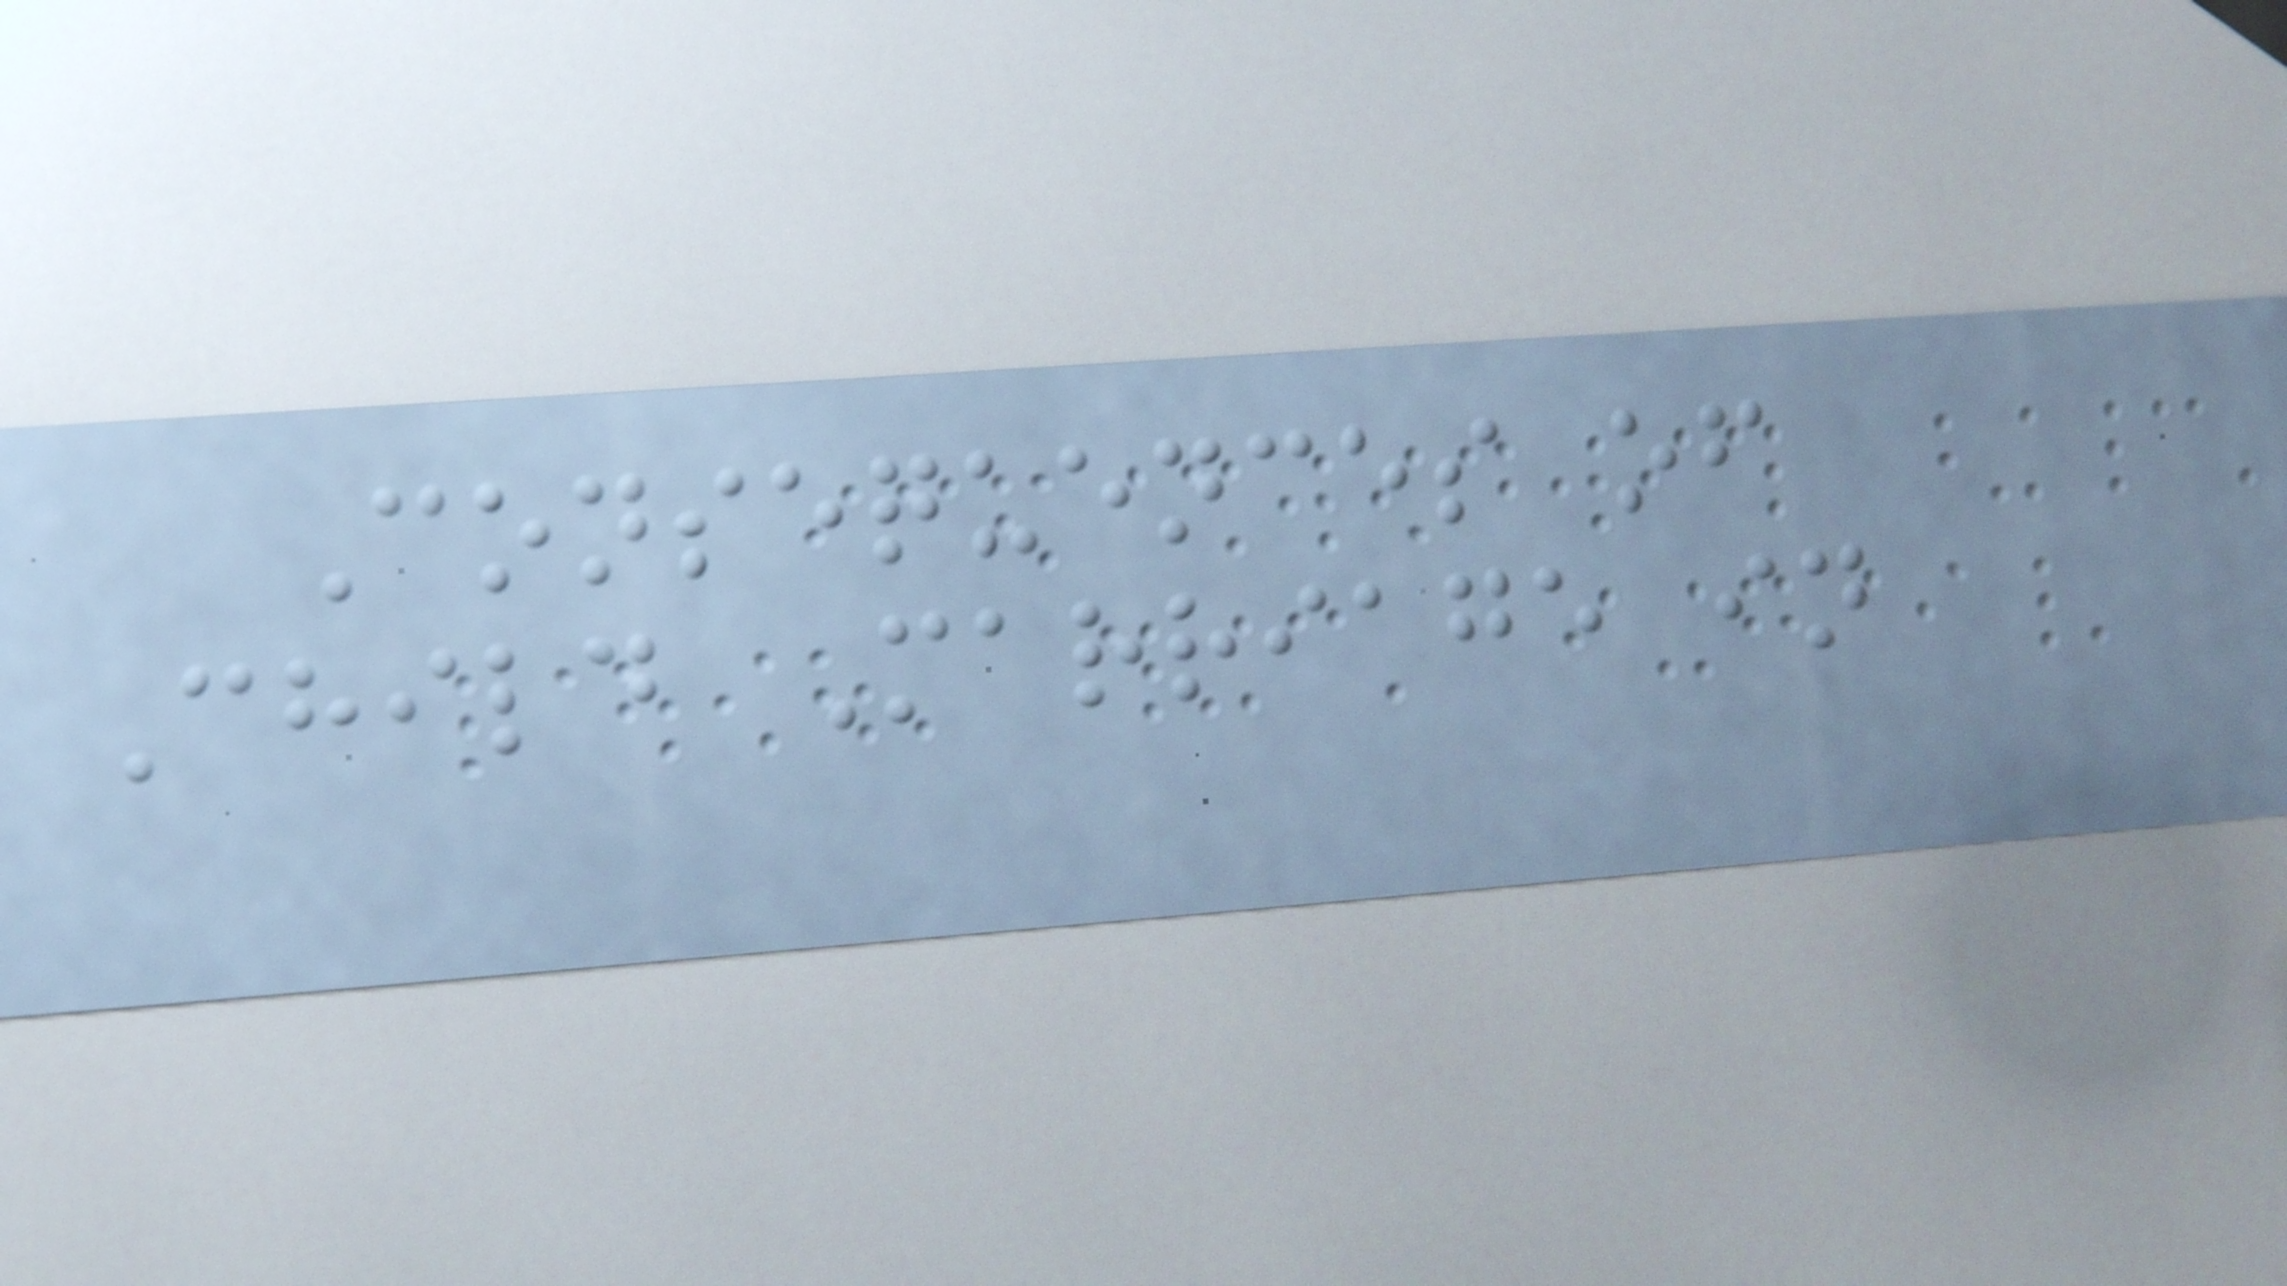Consequences of
Child Marriage in
